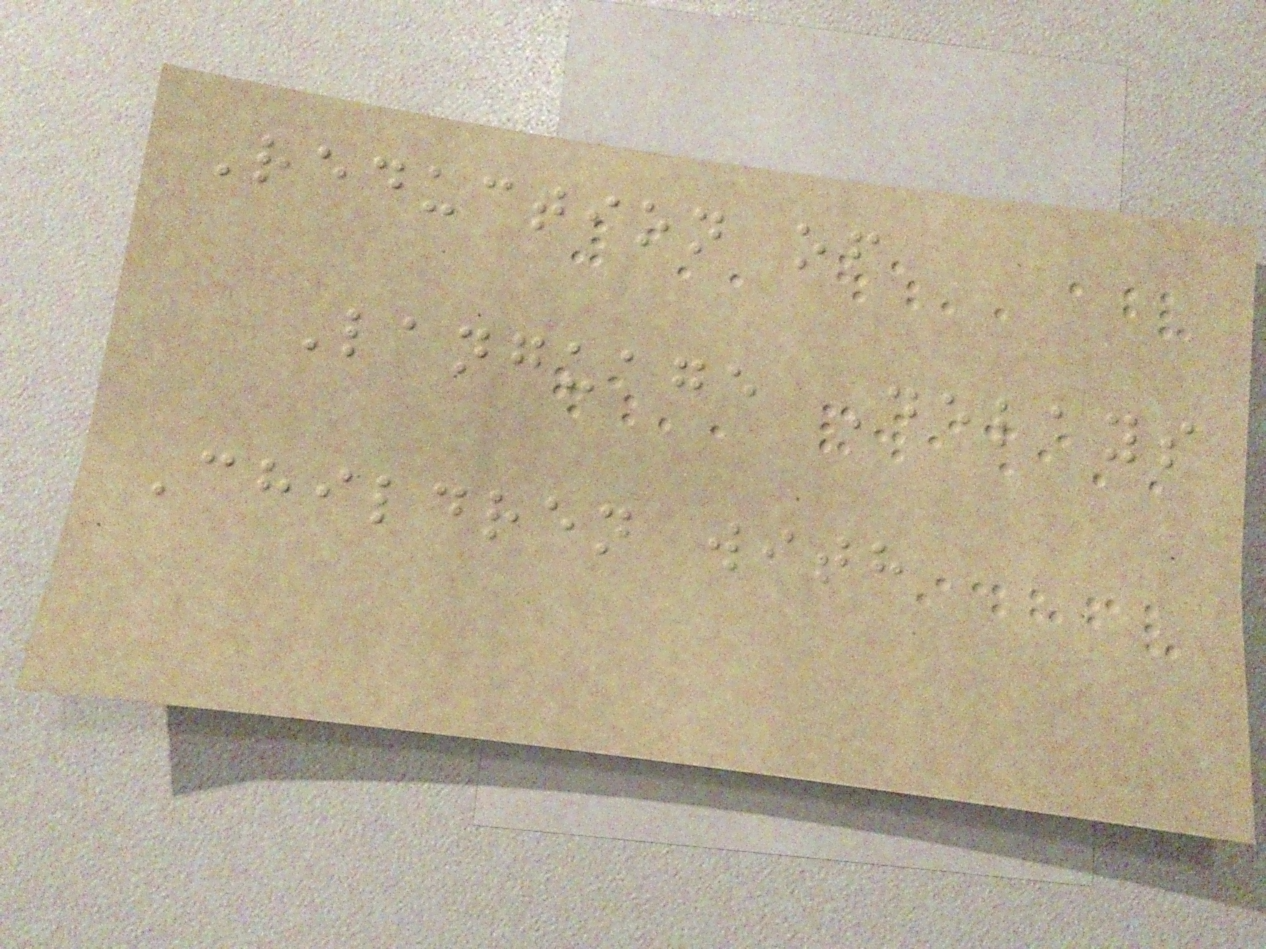Reduction of
Language Delays
Children with
